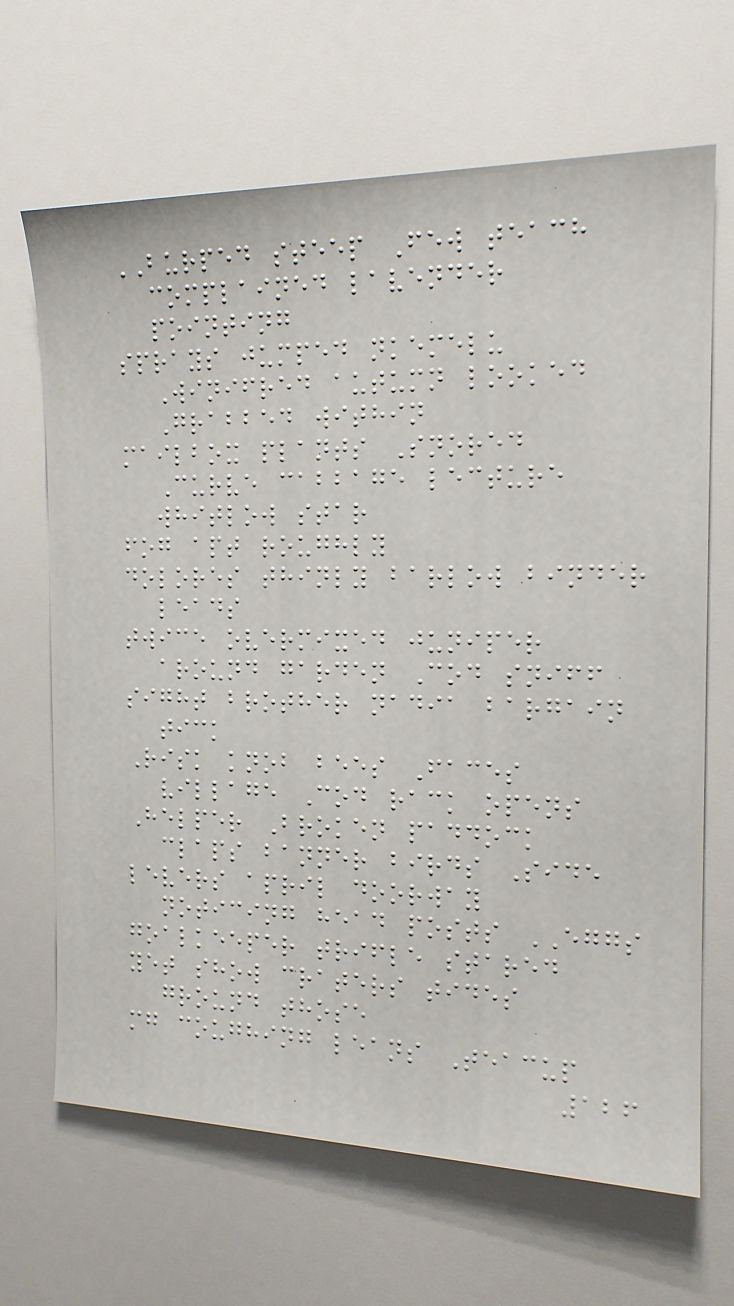BURPED steep Few teach
complained lavender
pointing
sprays jumped nkemelu
Winifred autumn looked
Grabbed within
mailbox plants Snored
Curve cabbage lecture
whitlow star
fog apt roughly
dolores thinly barlow binder
leads
twice overmixed juniper
around garden Cod sniff
sight brother nadia bargain
tick
Risk knob bees Faces
village Cod rack opens
Helper Broken paddock
claps banner birds Side
levers april doorway
noticing head posts EGGS
goalkeeper trifle stared
yet show craters tides
ground those
mg coughing leans Teacup
126
